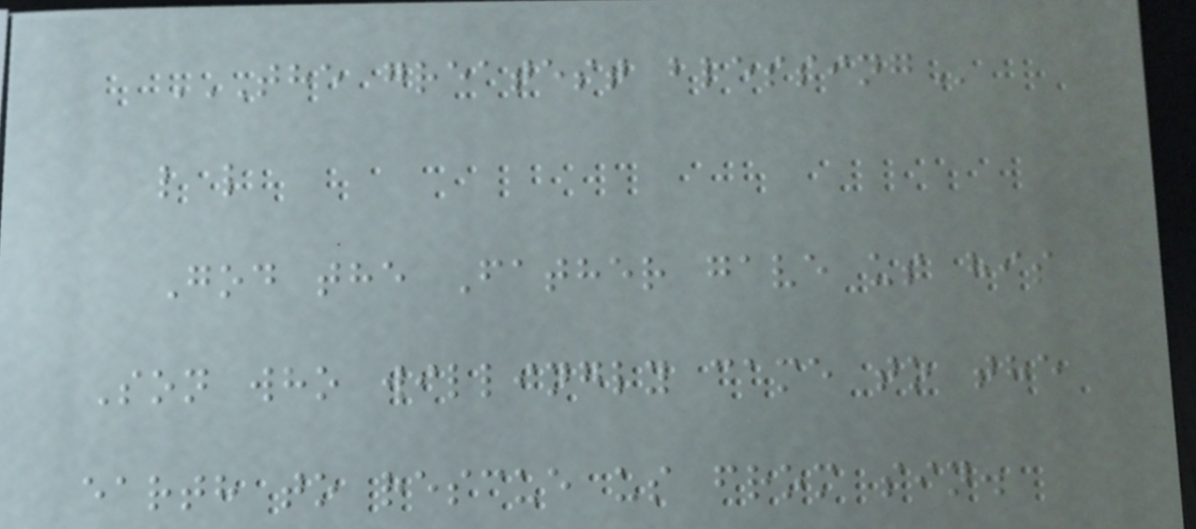THE GREATEST BLESSING
l l
God the Father gave us his
Son who willingly came to the
earth to rescue us from sin.
